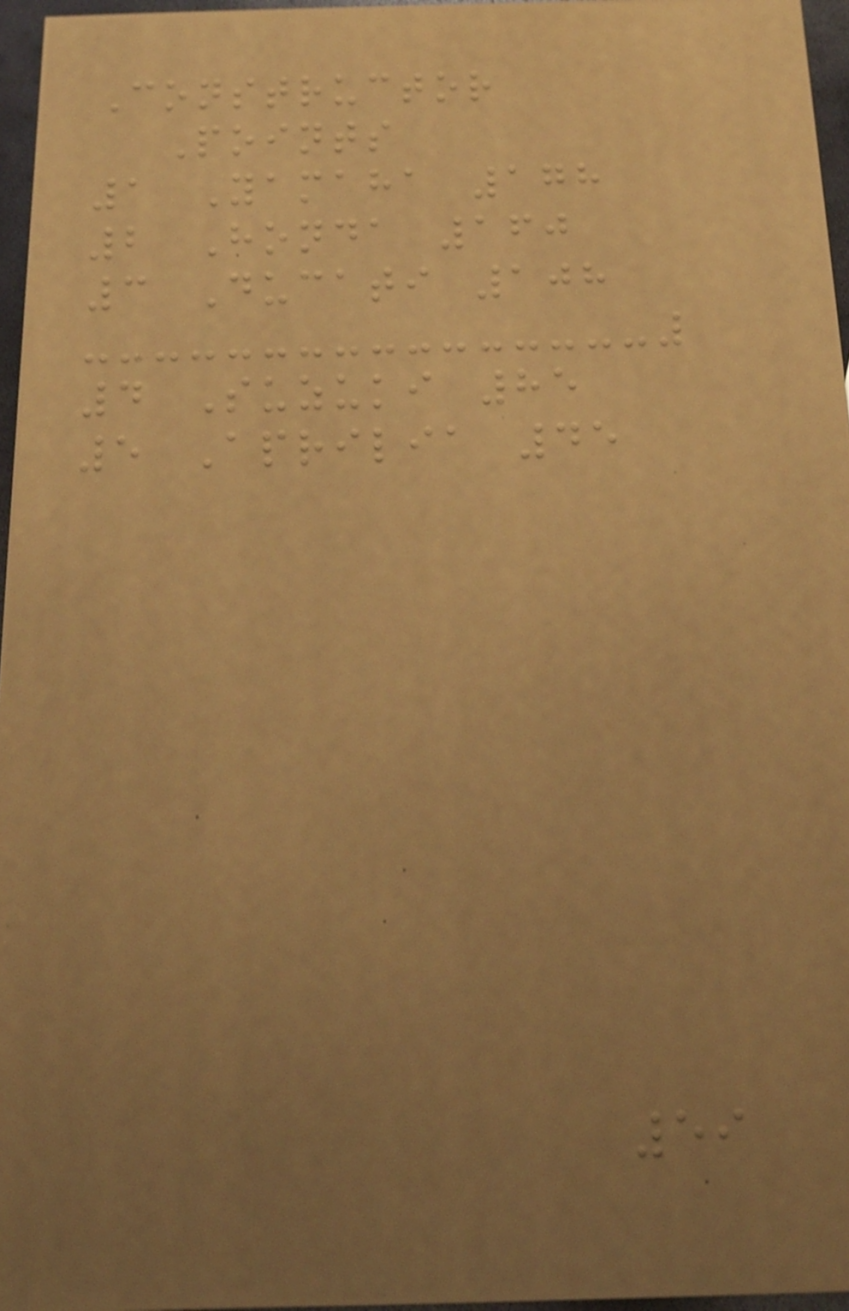Constructor
Points
1 Yamaha 178
2 Honda 160
3 Ducati 108
4 Suzuki 85
5 Aprilia 45
59
